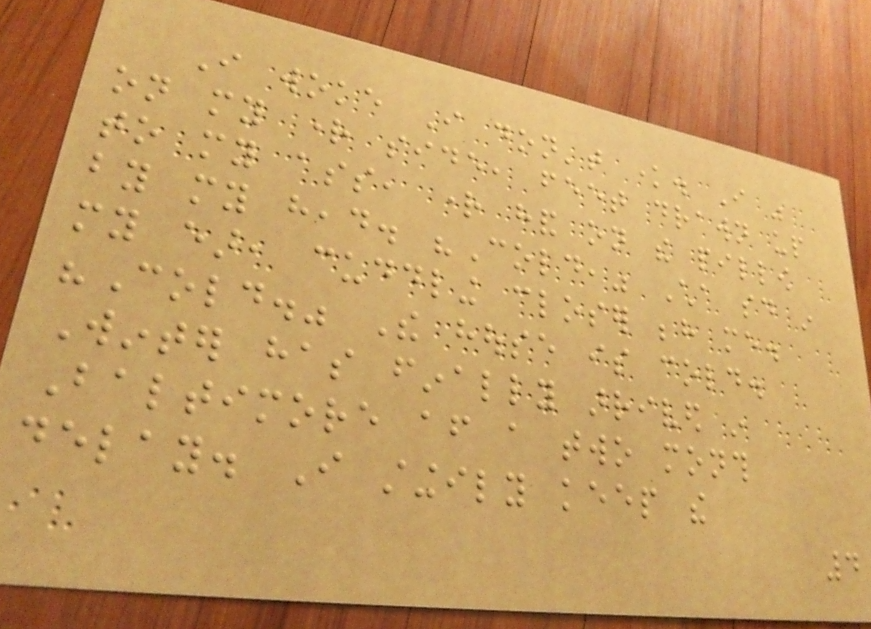I woke I don't know. I was
on my right side, feet drawn up
to my ass, right hand on the pillow
by my head. "Cold," Cha said in
my ear, cuddling closer behind me.
"Cold." The house is cold.
Winter has finally arrived in
Baltimore after a two month
delay. I stingily keep the
4
